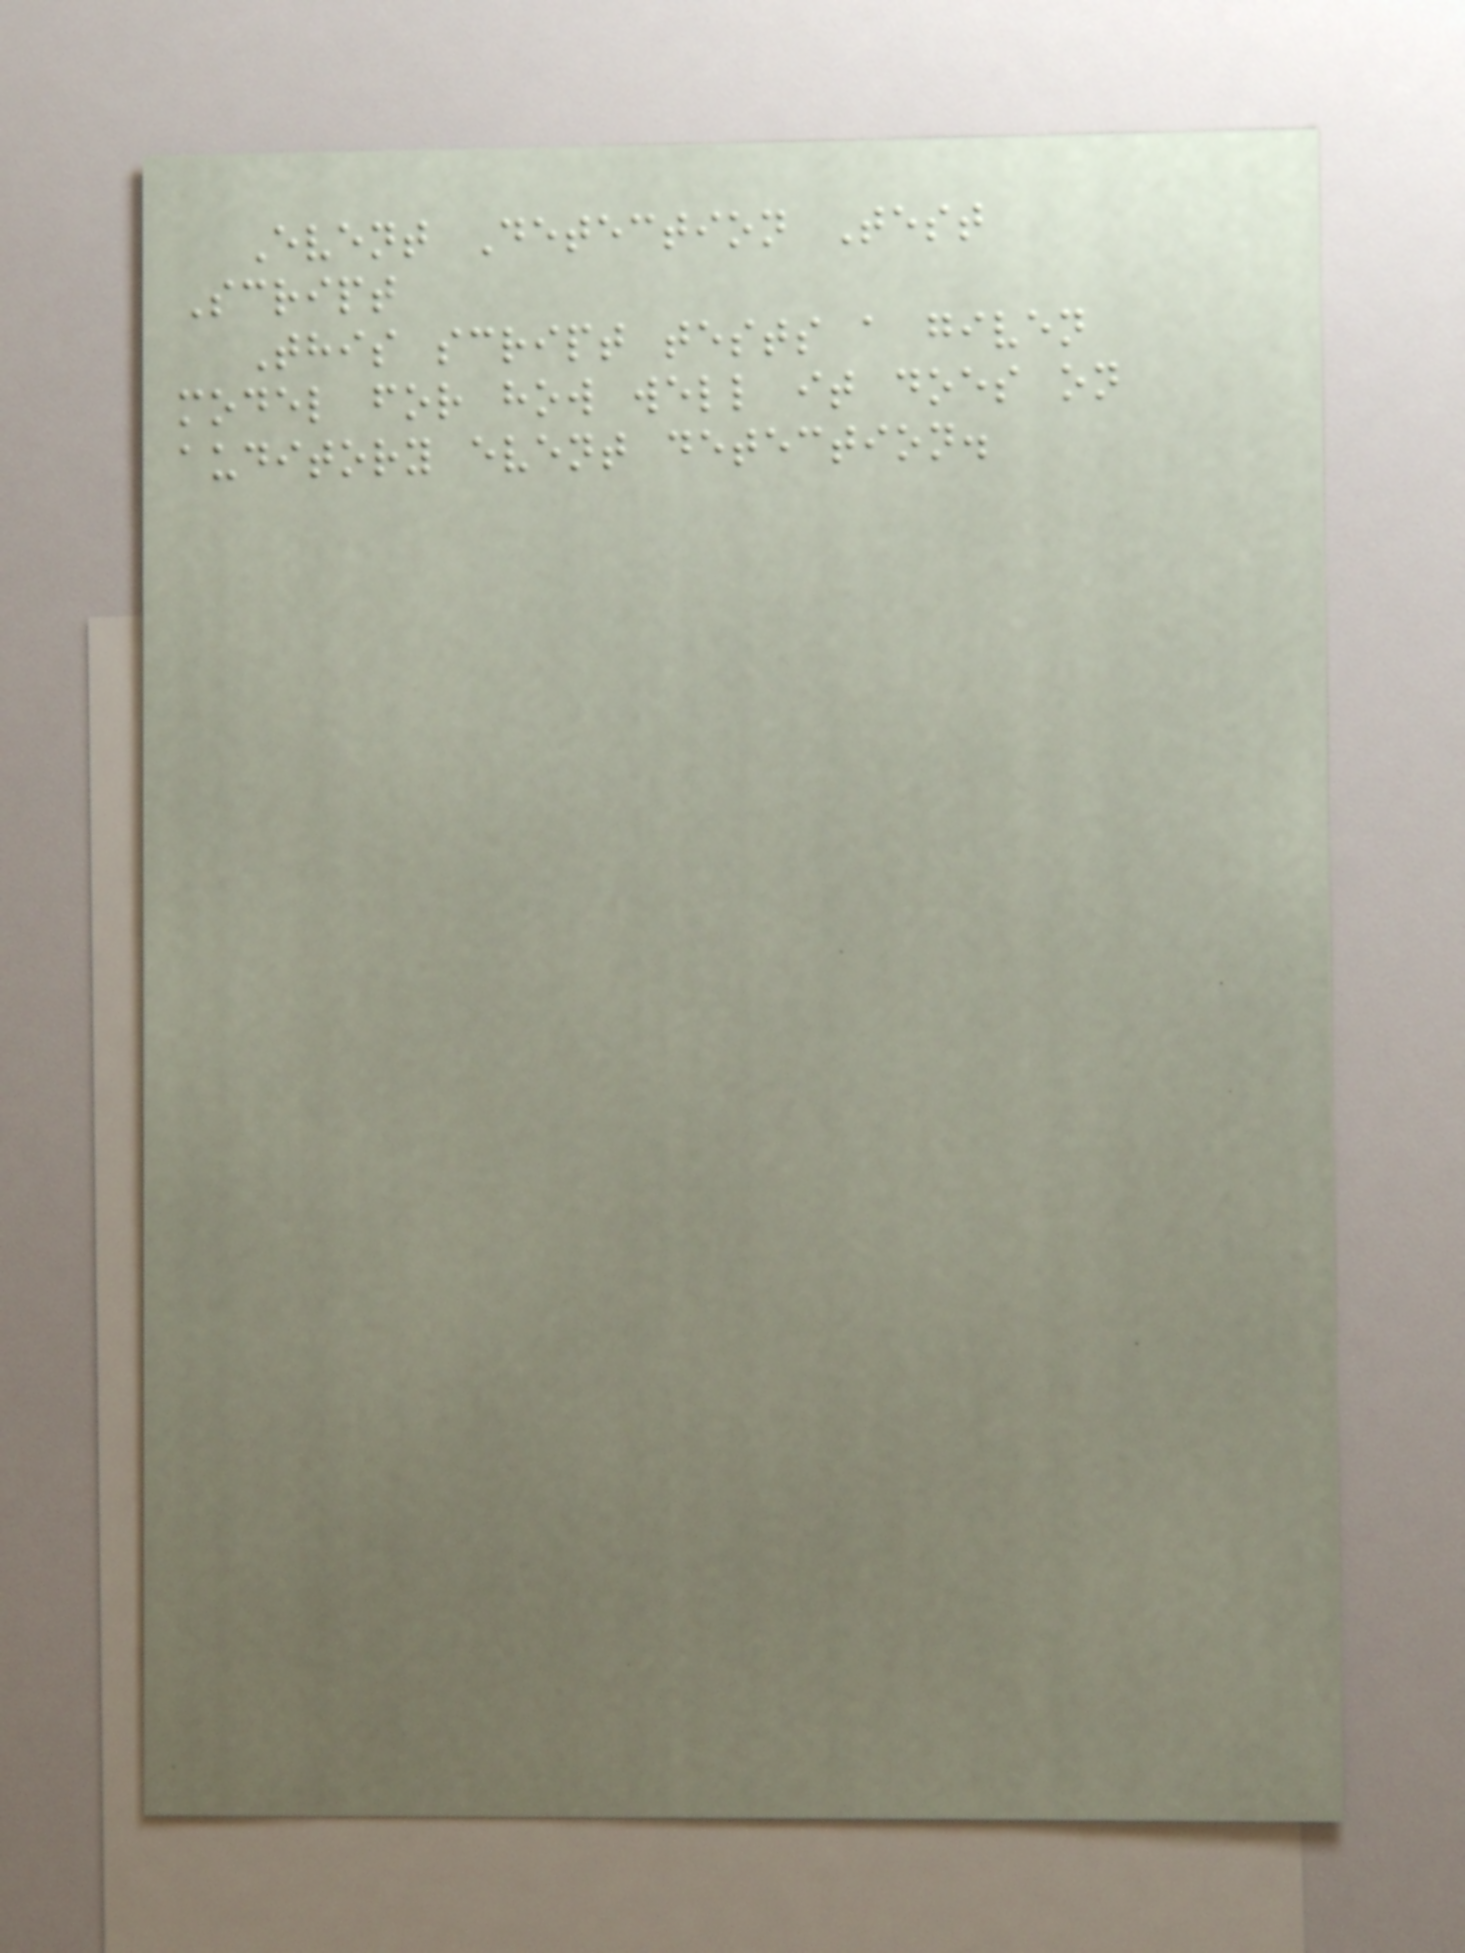Event Detection Test
Script
This script tests a given
model for how well it does on
auditory event detection.
